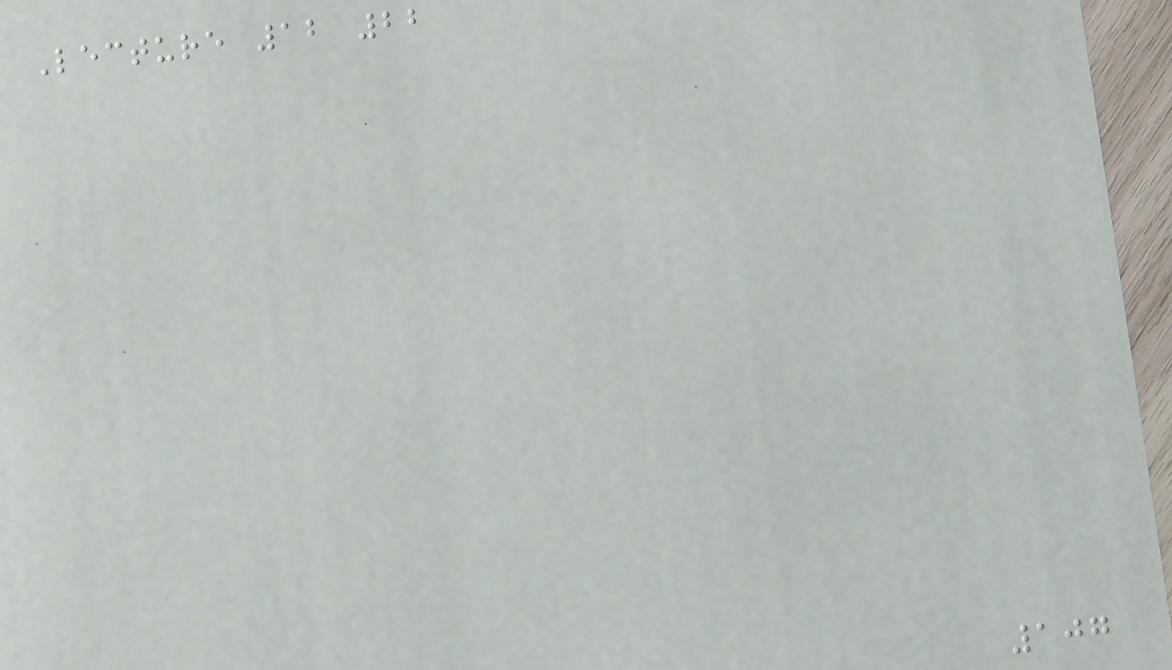Lecture 12 22
107
